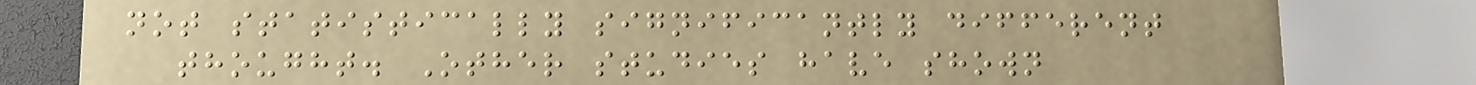not statistically significantly different
thought. Other studies have shown
